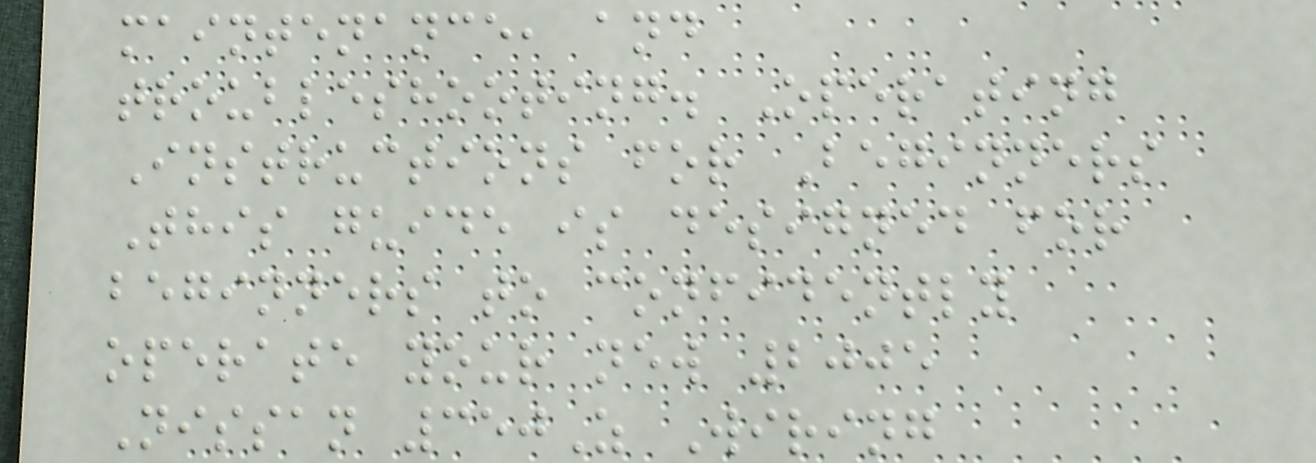maintenance, and
troubleshooting. Operating
Instructions for Beginners
This guide is designed for
beginners to confidently
operate your new 2005
Nissan 350Z Wiring
